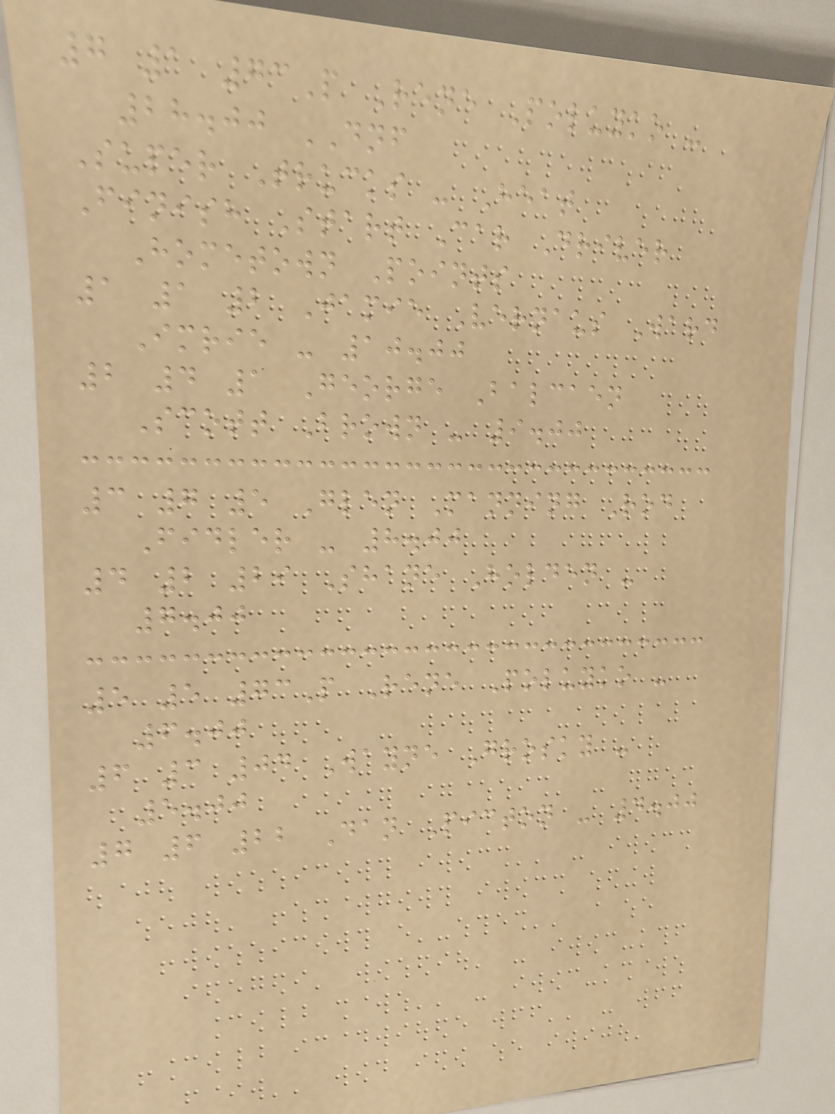7 1 73P Rene Poluyko -
28.00 DNF
Super Trucks - Heat
Finish Start Car Driver
Hometown Points
1 1 2 Jamie Vernaus Ward
Imrie - 10.00
2 4 1 George Balcaen
Scott Brown - 9.00
3 7 5 Glen Manning Rod
Fidler - 8.00
4 2 29 Shane Holden -
7.00
5 5 73P Rene Poluyko -
6.00
6 3 04 Wayne Grosky -
5.00
7 6 22 Dan Picton - 4.00
